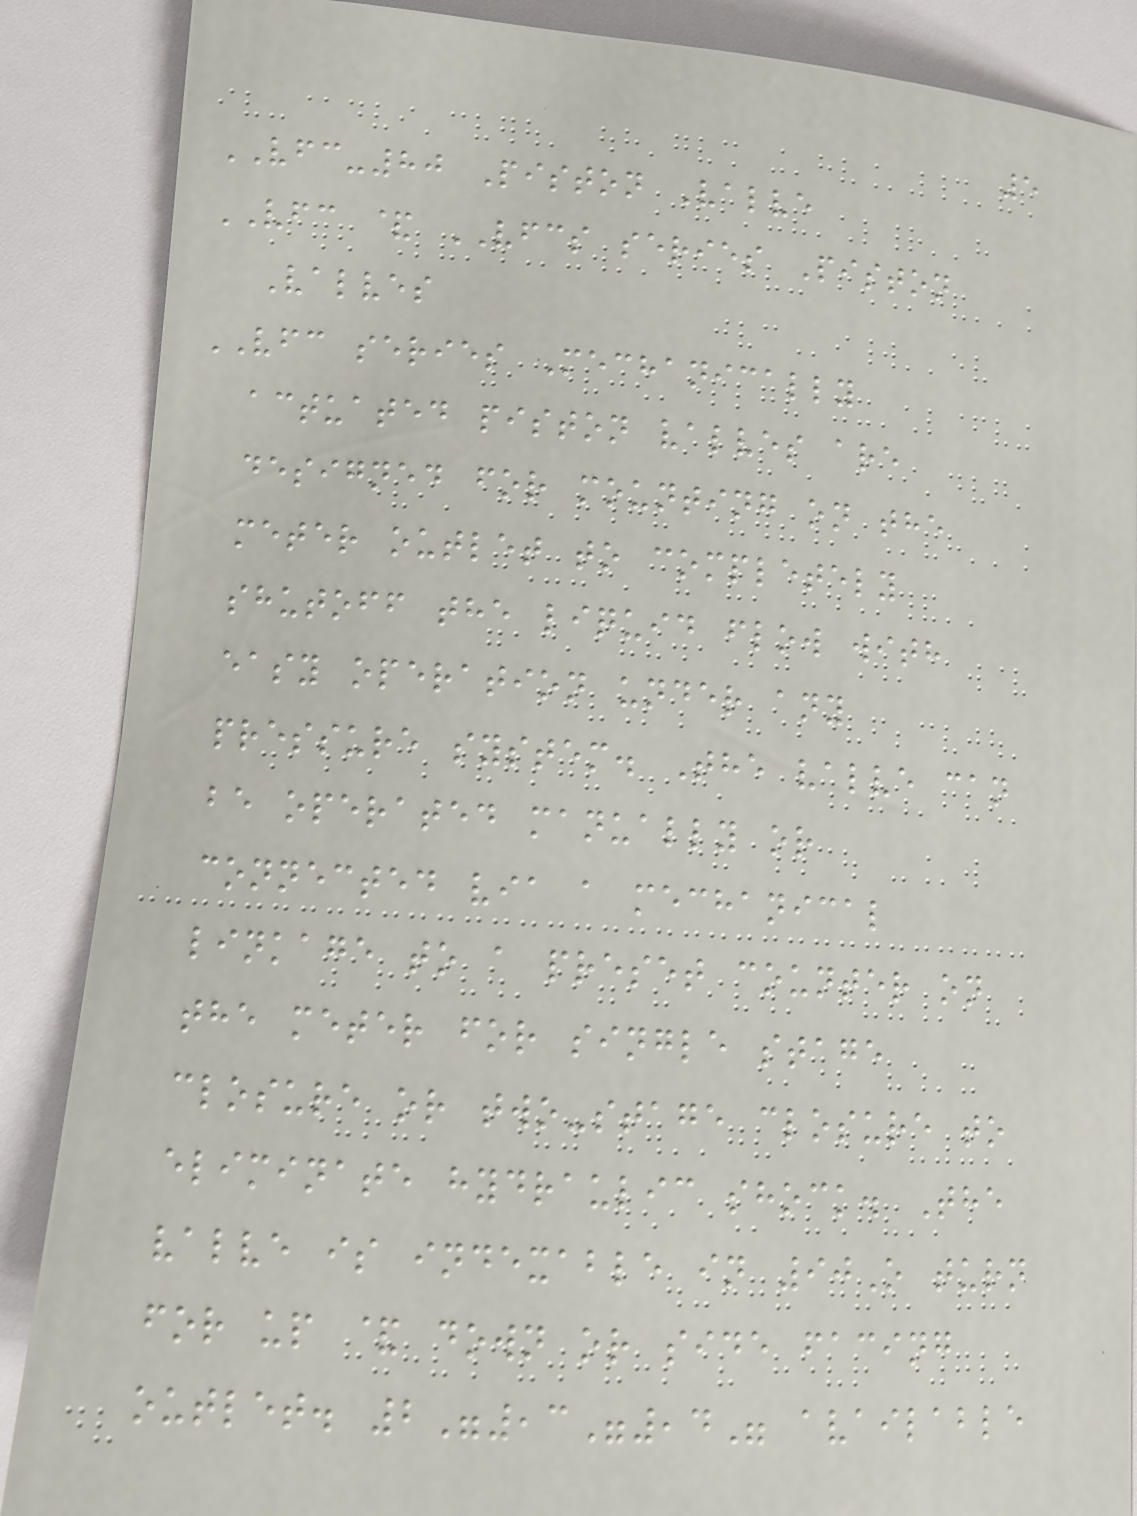5
VFC-80 Piston Valve
VFC & VFCS series Piston
Valves
VFC series Mechanically
actuated piston valves are
designed for mounting on the
meter outlet to completely
shutoff the liquid flow with
easy operation under any
pressure system. The valve can
be operated manually or
connected via a mechanical
linkage to a preset counter on
the meter for single stage
closure or two-stage closure to
eliminate hydraulic shock. The
valve is indexable in 90O turn
for up & down or side facing
outlet. 2",3",4" available
